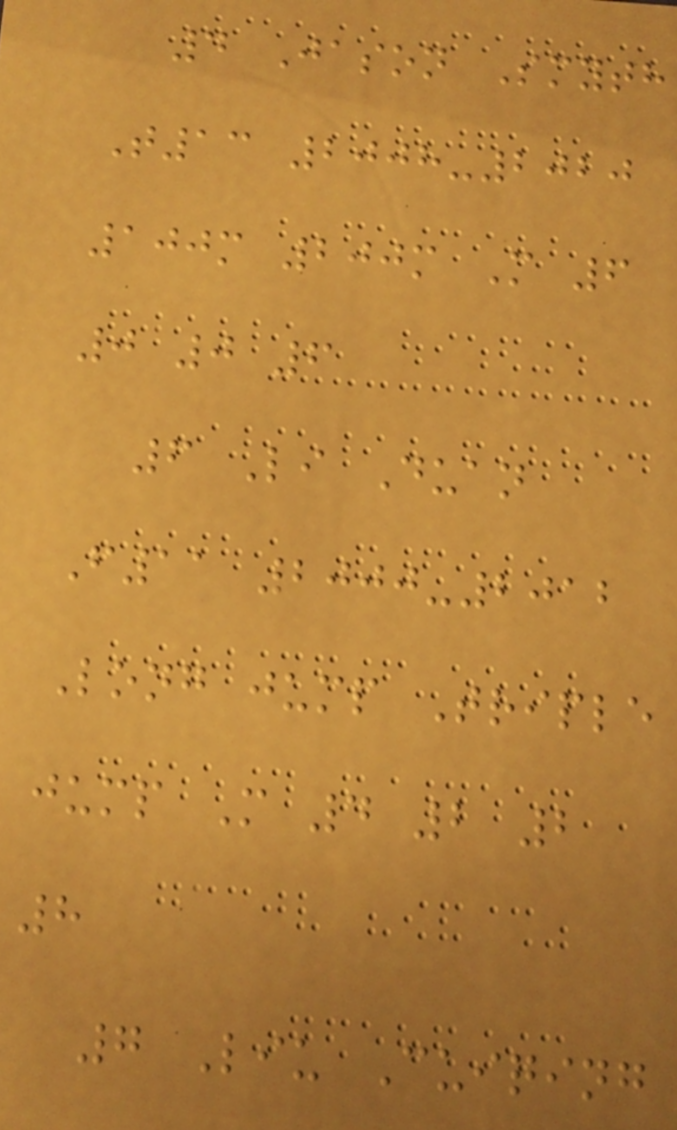4 Jason Smyth
T13 2008-2020
100m 200m M 6
0 0 6
6 Li Duan
F11 2000-2012
Long jump Triple
jump M 4 2 2
8
7 Liu Cuiqing
